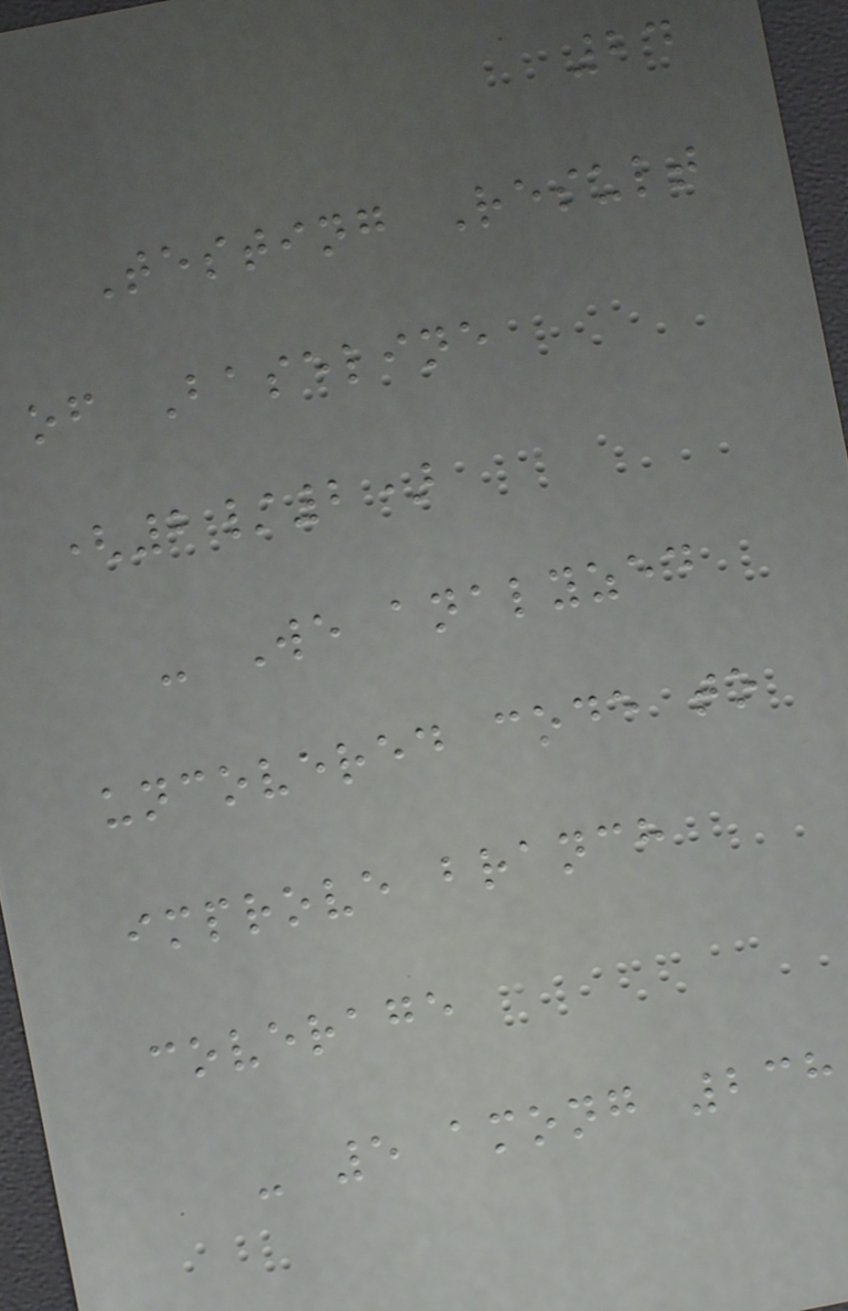24
Testing Result
of Baseline
(2/2)
- We analyzed
uncovered code to
improve branch
coverage
- 5 among 238
